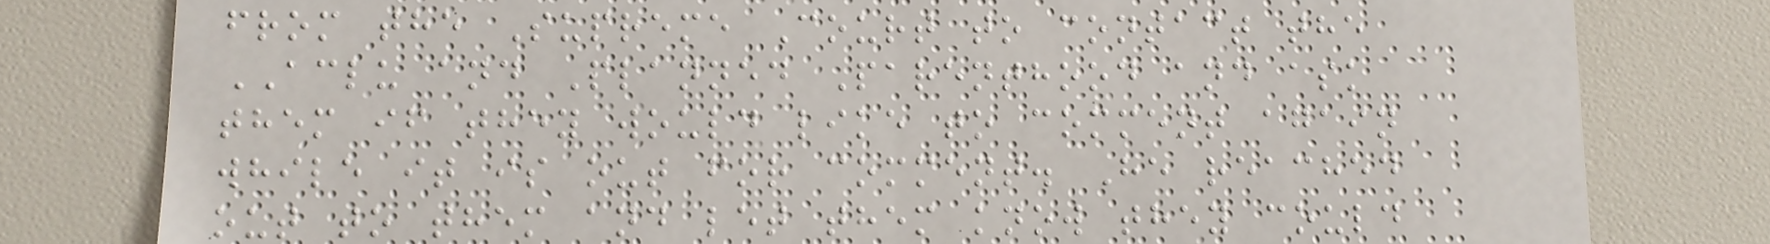from the Supreme Court to contact the
ACLU and Planned Parenthood and ask
them if they would like to comment again
while it is out for comment. He reached
out to them and let them know they could
